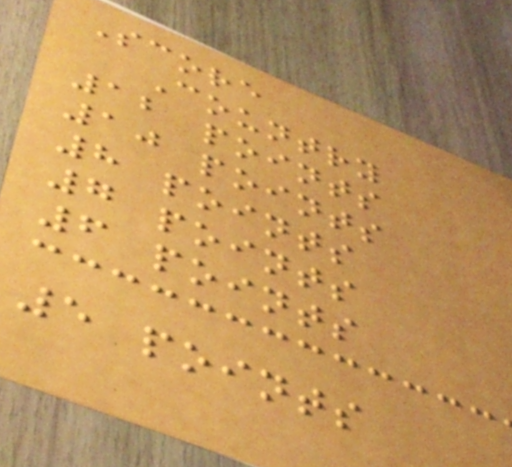Score
Country
12 points
10 points
8 points
7 points
6 points
5 points
